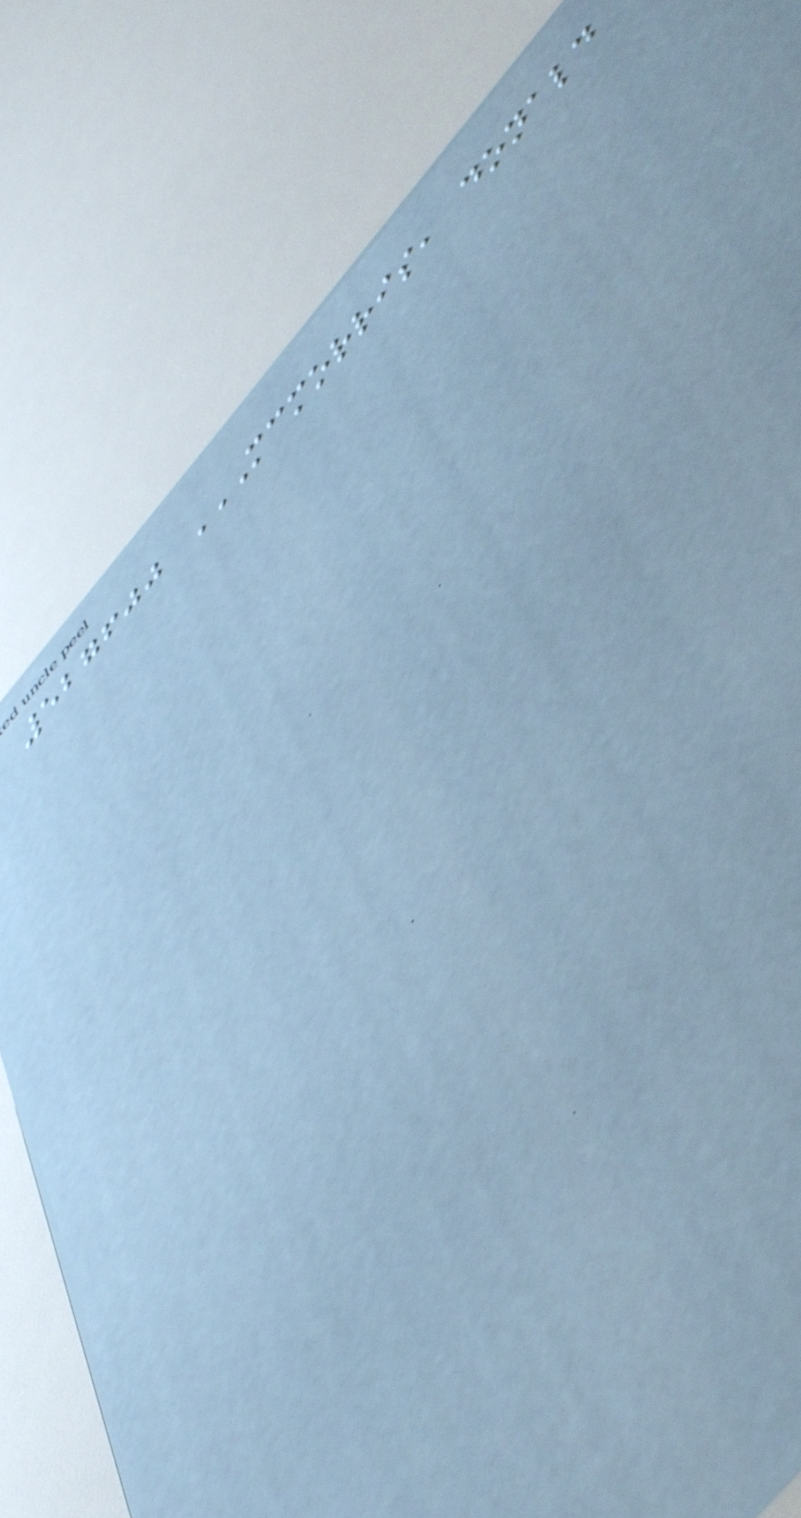527600 MCMORRIS, DONALD
